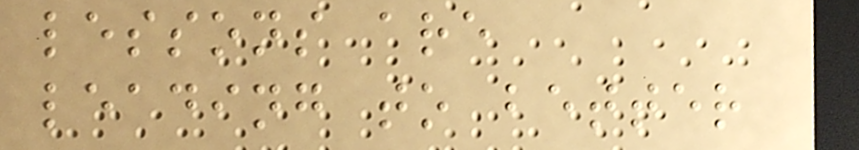lessons are
leading to better
